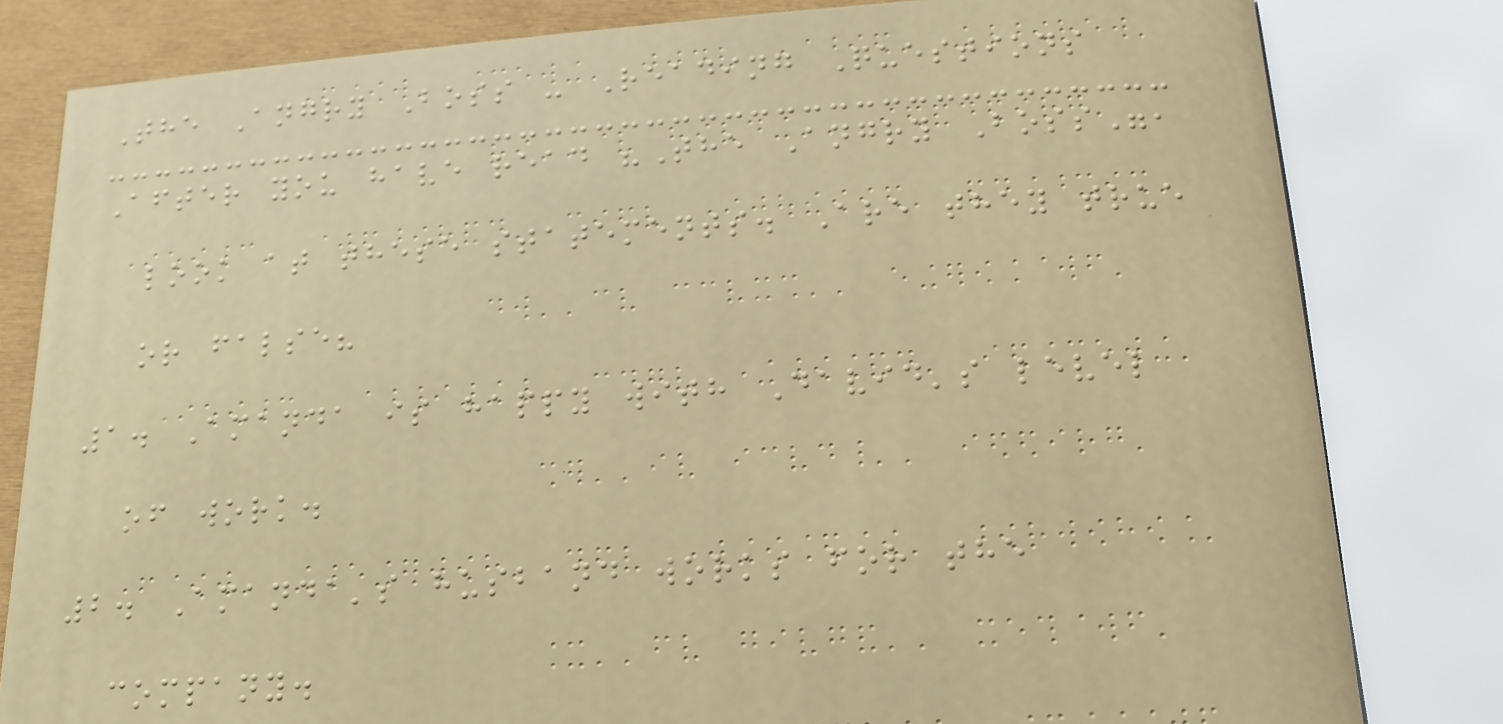The Angry Boss - Reading Questions
After you have read "The Angry Boss",
look at these statements. Are they true
or false?
1. Amanda is happy with David's level
of work.
2. Amanda's husband works for the
company.
